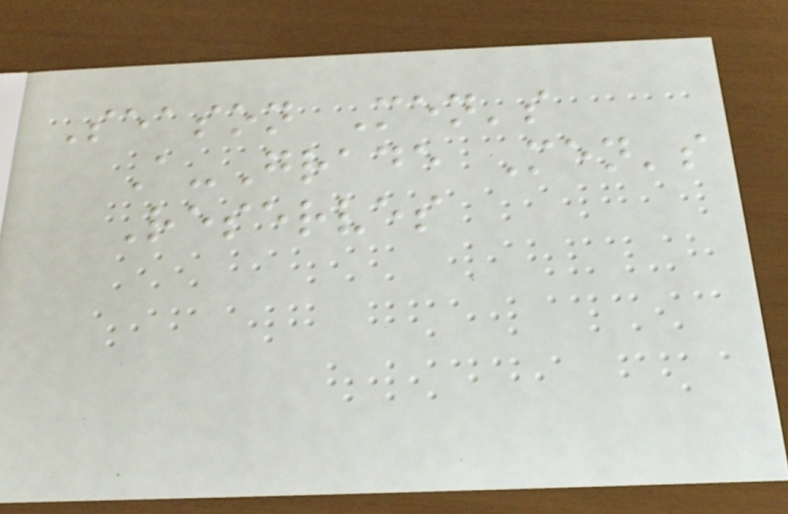Season Men's
A-Grade Men's
Reserves
